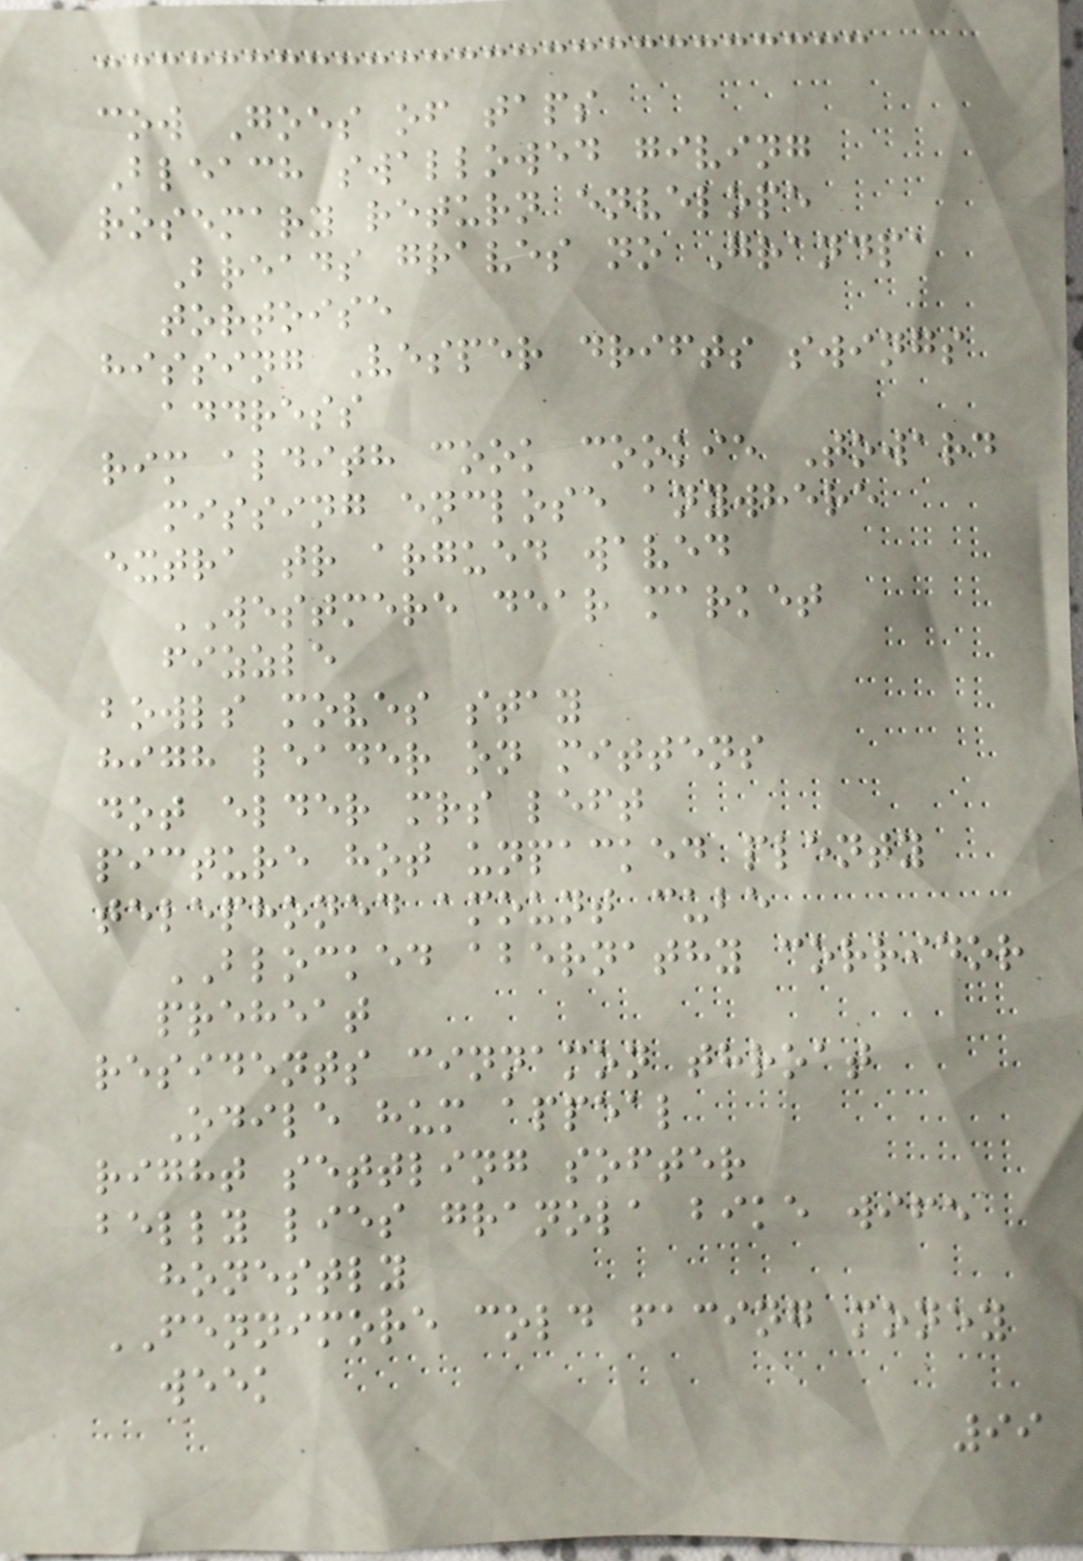cow Goes of taps
Bleach swallowed giving
rosemary return envelope
Breads graves no Grandpa
tortoise
hissing Vesper drifts swings
address
rim aldith cook cookie Toward
missing enclose anywhere
extra tr argued waved
WESTMERE dear market
fizzle
bowls moves stay
high leader on mittens
dot elder mrs left
picture hot unpacked plenty
telephoned amount cube
BLOCKED abernathy corridor
preheat
residents cinnamon throat
Odile hum appeal
right settling softer
belly lies granola bike wife
honestly
FENNIMORE cold facing money
week
99
